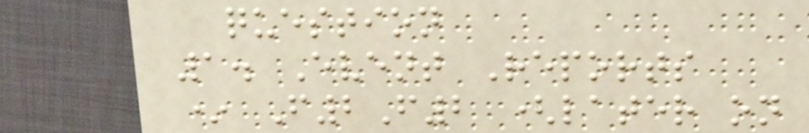question
1. Event Reports
* F2F2 (later on
